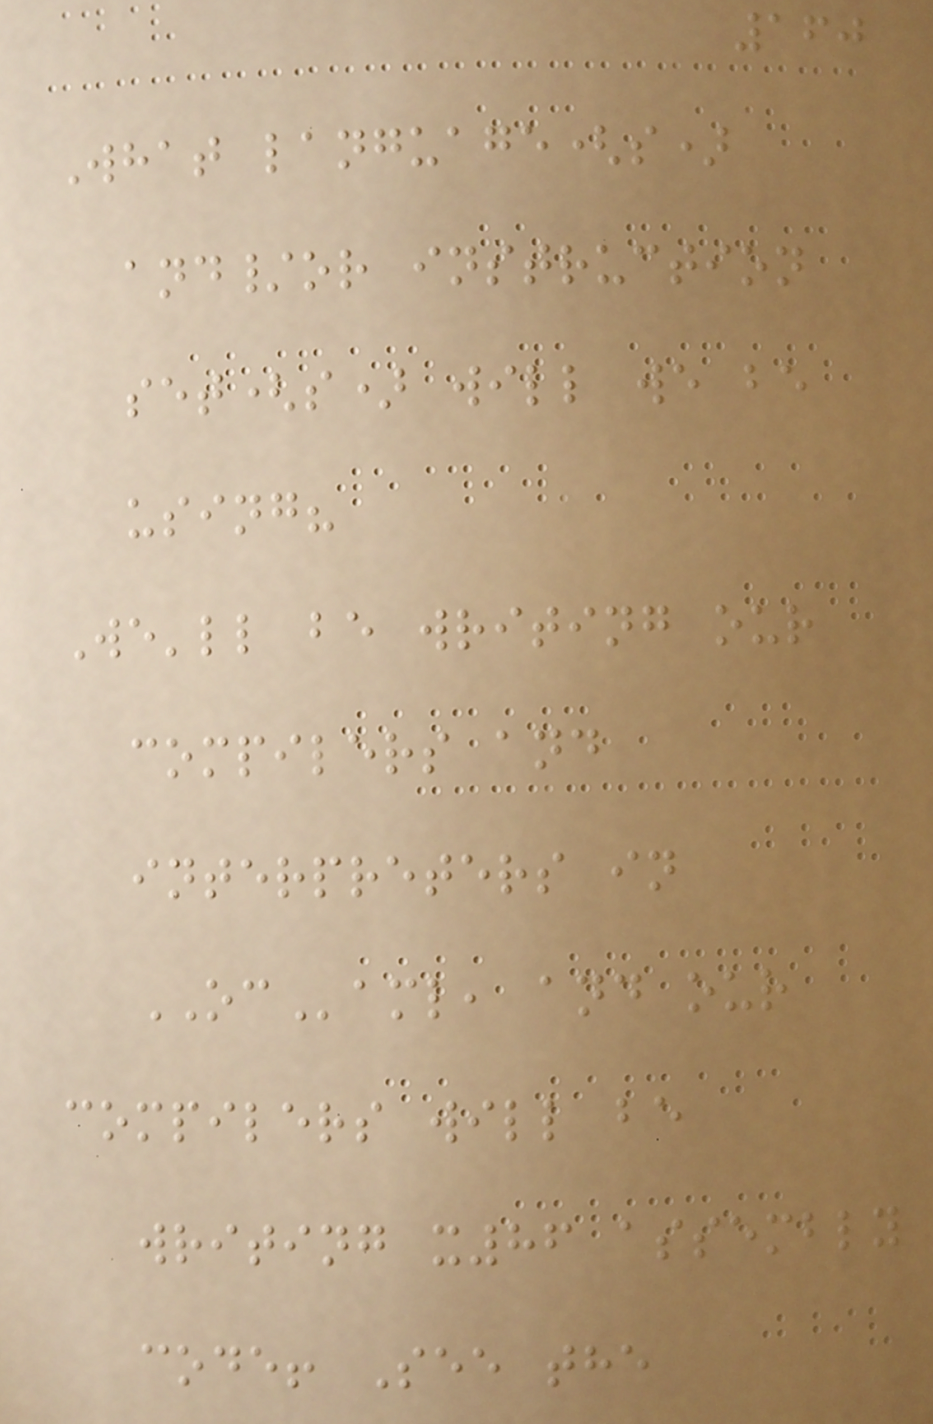160
What language(s)
and/or instruction
set(s) will we be
using?
We'll be writing our
compilers and
interpreters in
OCaml, and our
compilers will be
writing x86 assembly
code! See the
